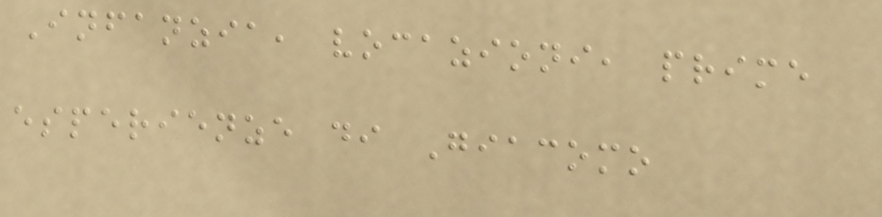Infanzia, vocazioni, prime
esperienze di Giacomo
